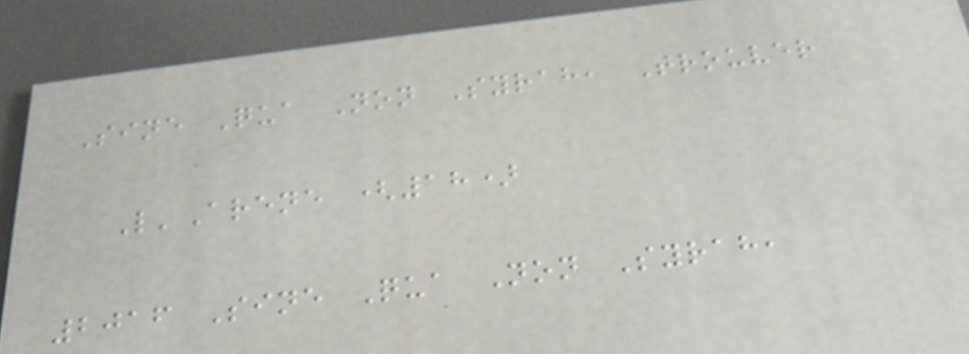Sine Qua Non Syrah, Trouver
L'Arene (18)
2016 Sine Qua Non Syrah,
